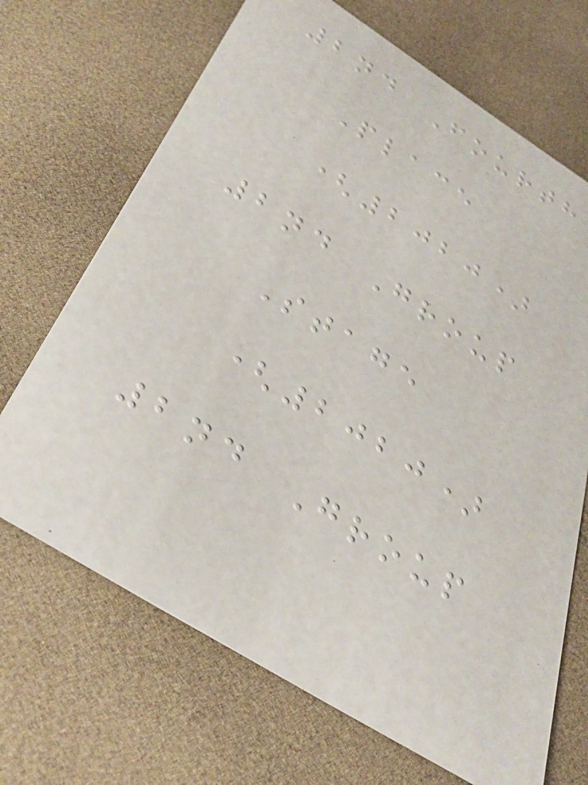2nd Fourth
Place
(2020)
2nd Group
Stage
(2020)
2nd Group
